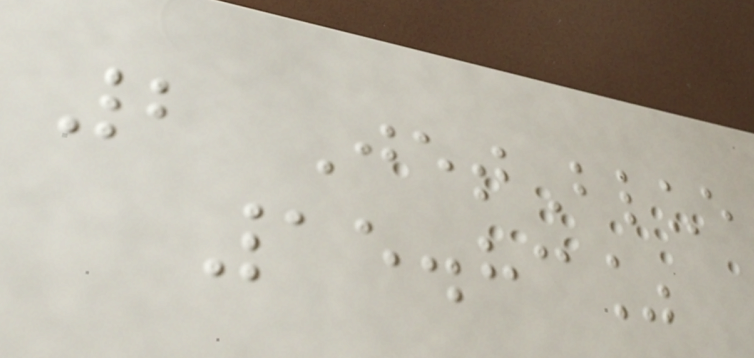2 JetBlue
15.83%
